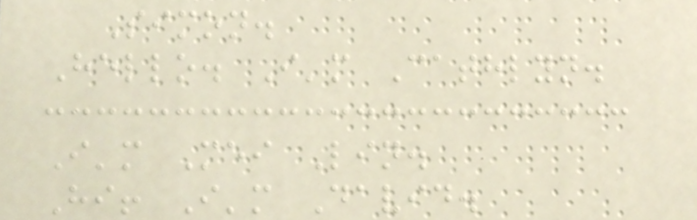Simon.
Hello. I'm Cathlyn.
I'm Mei Lin.
Hi! I'm David.
